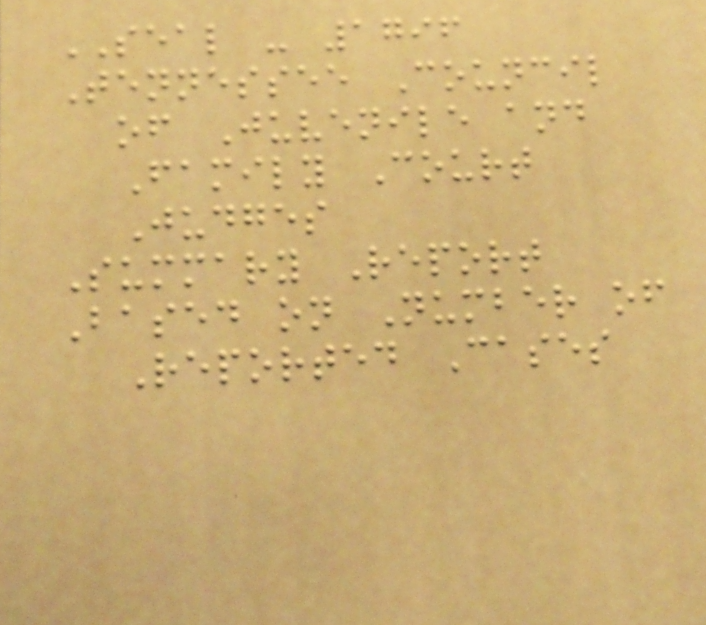SEAL - 1796
Tennessee Council
of Juvenile and
Family Court
Judges
Summary Report
Based on Number of
Reported Cases
